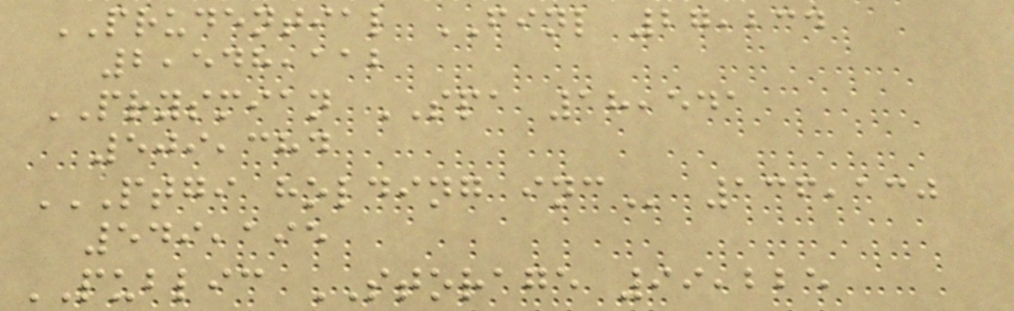PRUDENTIAL FINL 27,234
2,548,112
PRYSMIAN SPA 18,541
509,384
PTGI HOLDING INC 136,130
549,195
PUBLIC STORAGE 99,225
